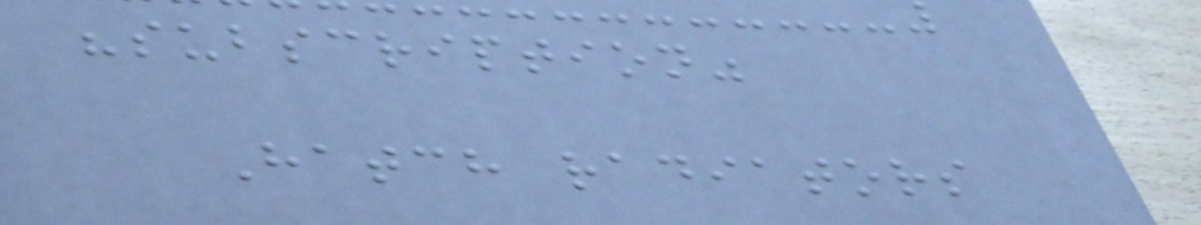"subscription"
Hatch radiators
